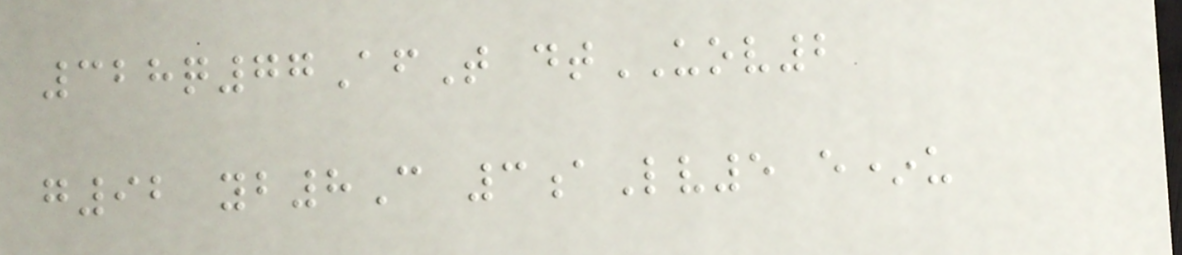328q77AfT dtUOV2
g92 yb8C 3aLv5 e*u
